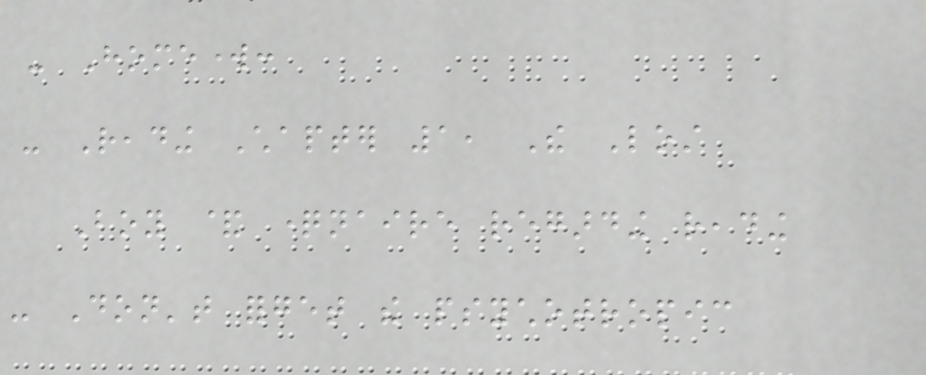- Homework:
- Reading Chapter 1, The Lost
Boy & questionnaire regarding reading
- Don't forget the psychotropic
